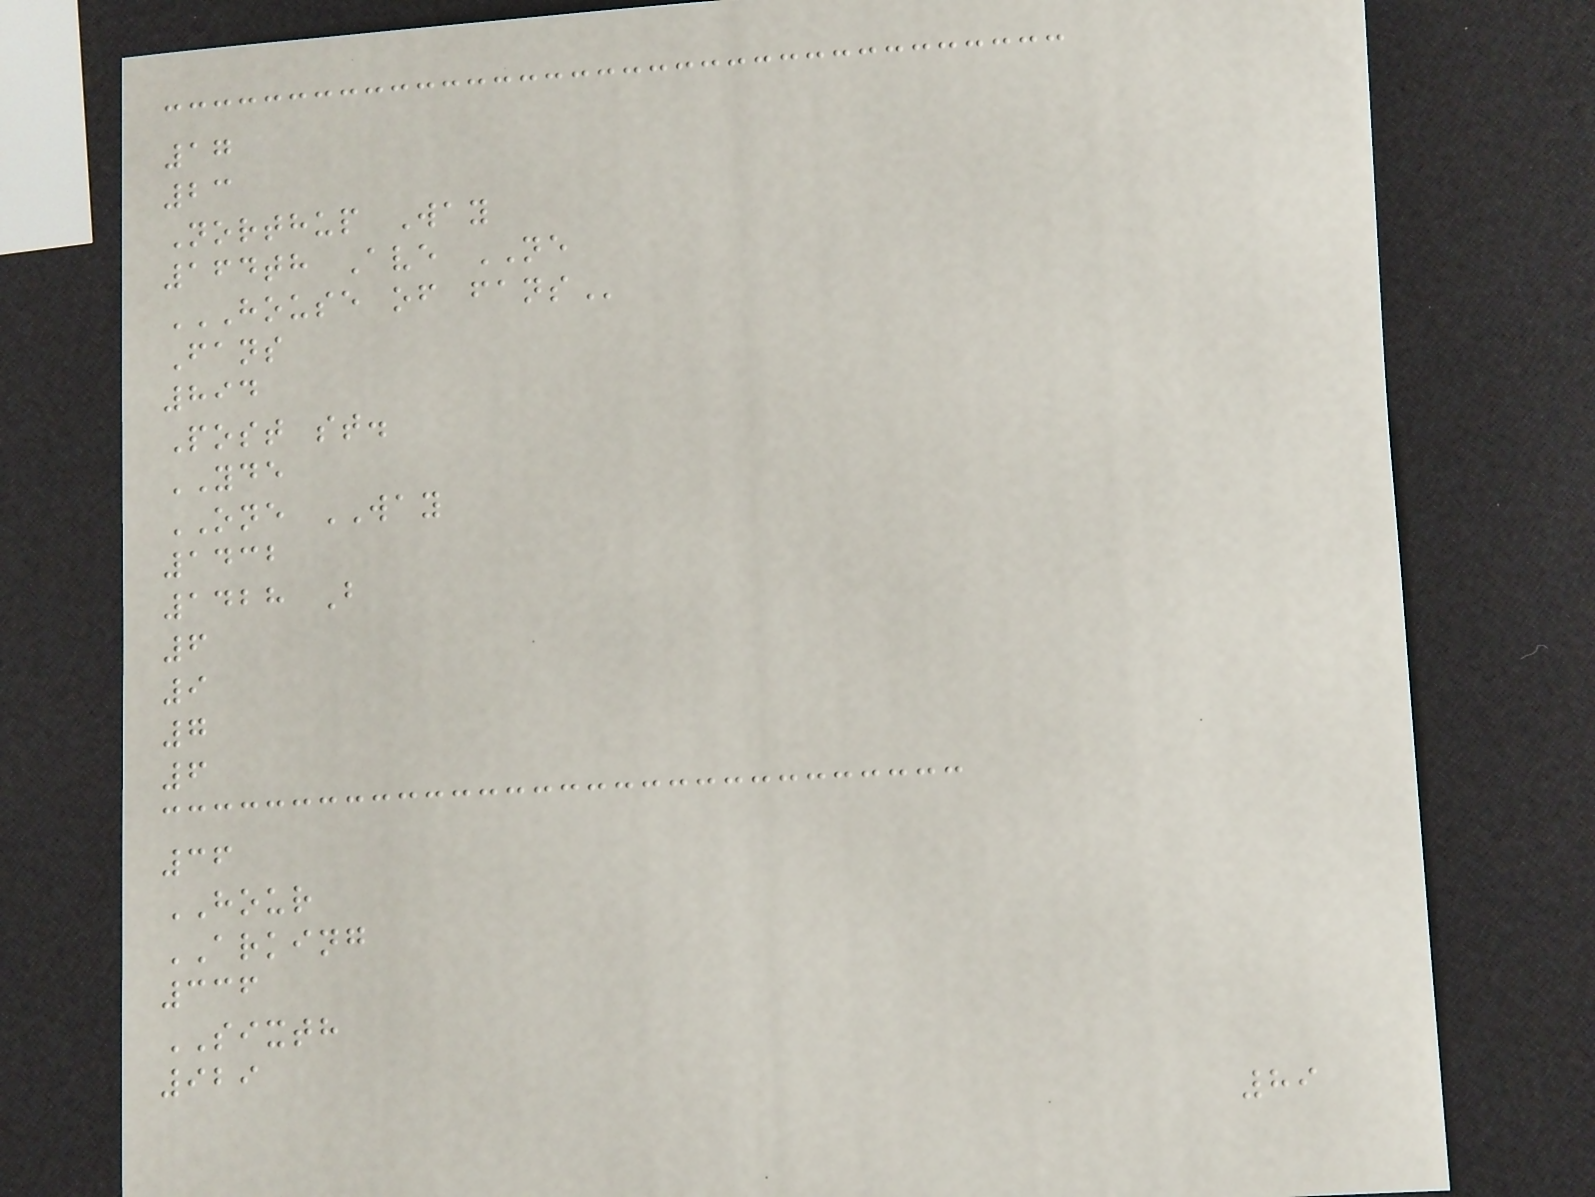17
23
Northup Way
164th Ave NE
HOUSE OF FANS
Fans
894
Post st.
YDE
ONE WAY
1432
1428 B
6
9
7
6
36
HOUR
ARKING
336
SIXTH
929
89
